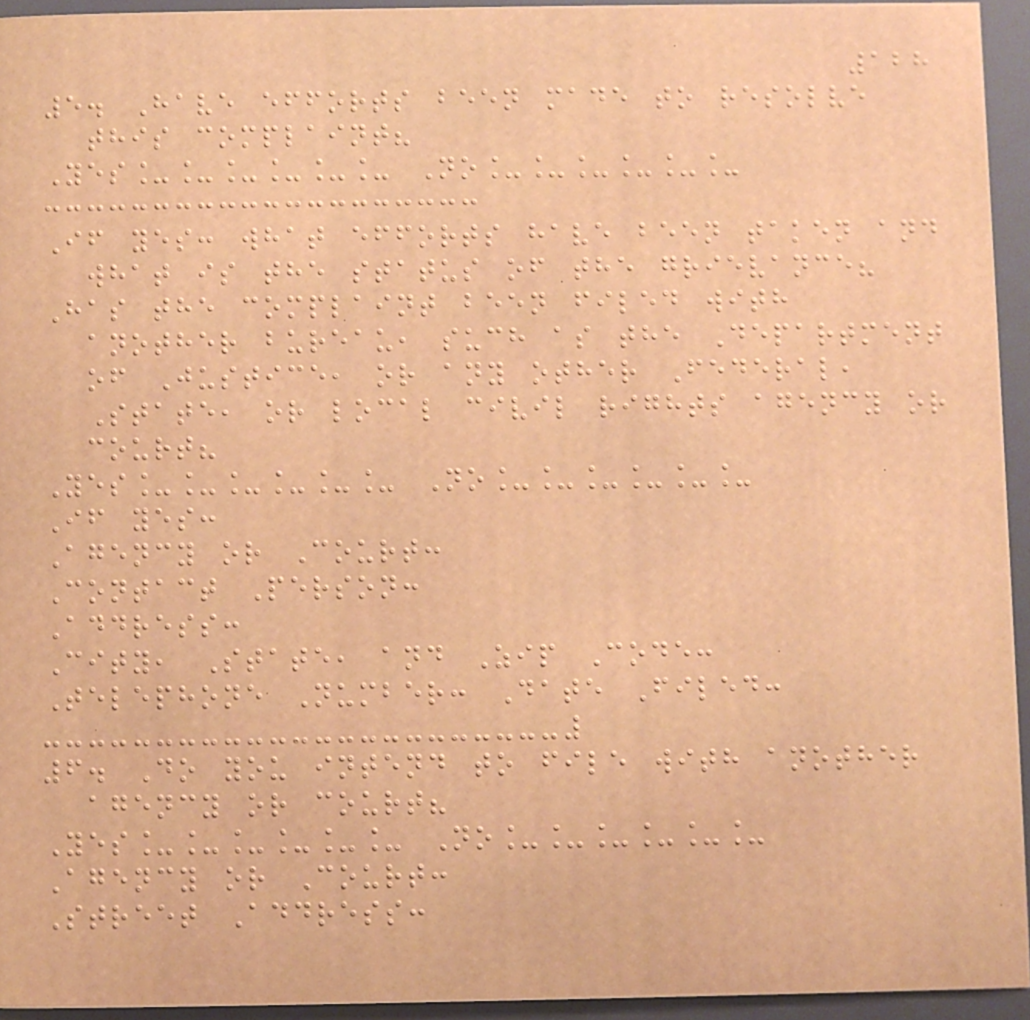128
5. Have efforts been made to resolve
this complaint?
Yes______ No______
If yes: what efforts have been taken and
what is the status of the grievance?
Has the complaint been filed with
another bureau, such as the Department
of Justice, or any other Federal,
State, or local civil rights agency or
court?
Yes______ No______
If yes:
Agency or Court:
Contact Person:
Address:
City, State, and Zip Code:
Telephone Number: Date Filed:
6. Do you intend to file with another
agency or court?
Yes______ No______
Agency or Court:
Street Address:
